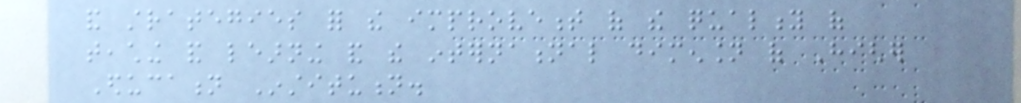and strategies for the improvement of the quality of
teaching and learning and the international dimension of Higher
Education Institution.
